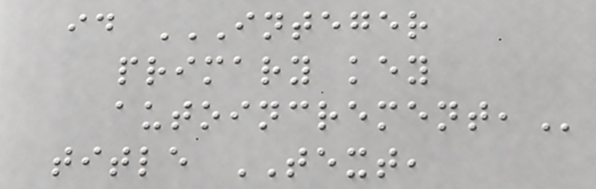id INTEGER
PRIMARY KEY
AUTOINCREMENT,
title TEXT,
